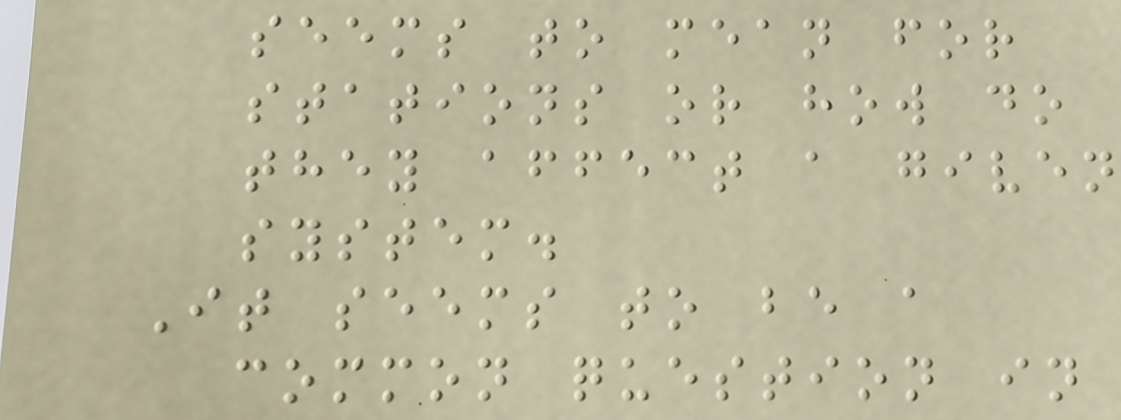seems to mean for
stations or how do
they affect a given
system.
It seems to be a
common question in
